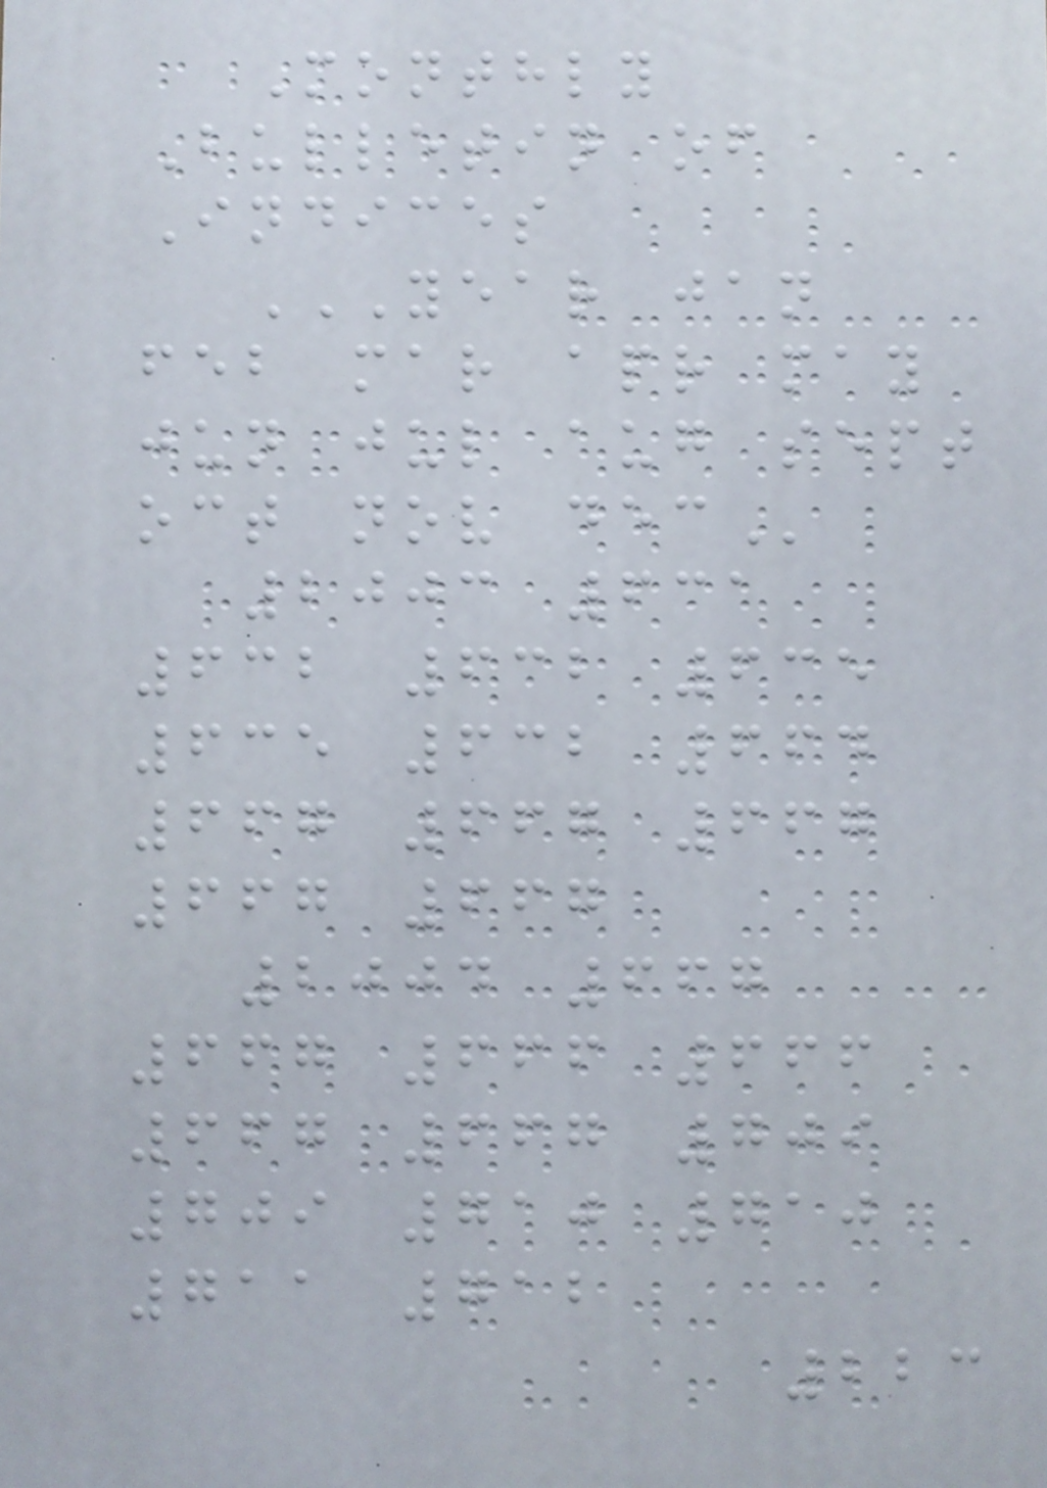Monthly
Bulletin of
Indices
YEAR JAN
FEB MAR APR MAY
JUN JUL AUG SEPT
OCT NOV DEC
2003 631
632 632 635
635 632 664
667 667 667
667 667
2004 667
667 666 666
667 667 709
709 710 710
711 712
223
